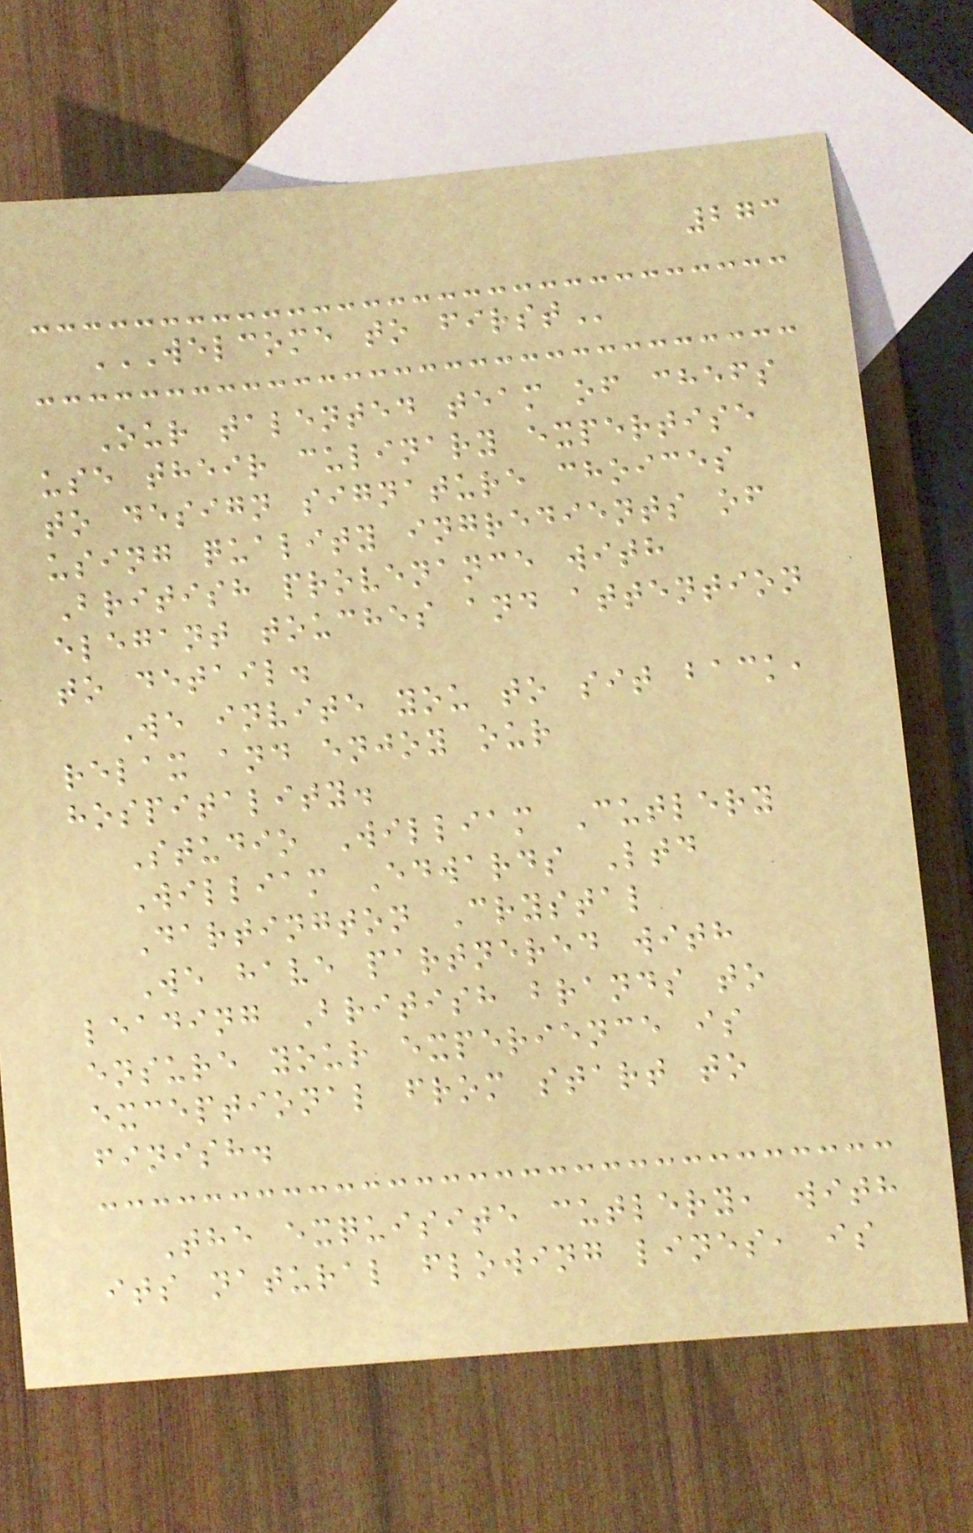273
WELCOME TO FIRST
Our talented team of chefs
use their culinary expertise
to design signature choices
using quality ingredients of
British provenance with
elegant touches and attention
to detail.
We invite you to sit back,
relax and enjoy our
hospitality.
Studio William Cutlery
William Edwards Ltd
Dartington Crystal
We have partnered with
leading British brands to
ensure your experience is
exceptional from start to
finish.
The exquisite cutlery, with
its natural flowing lines, is
